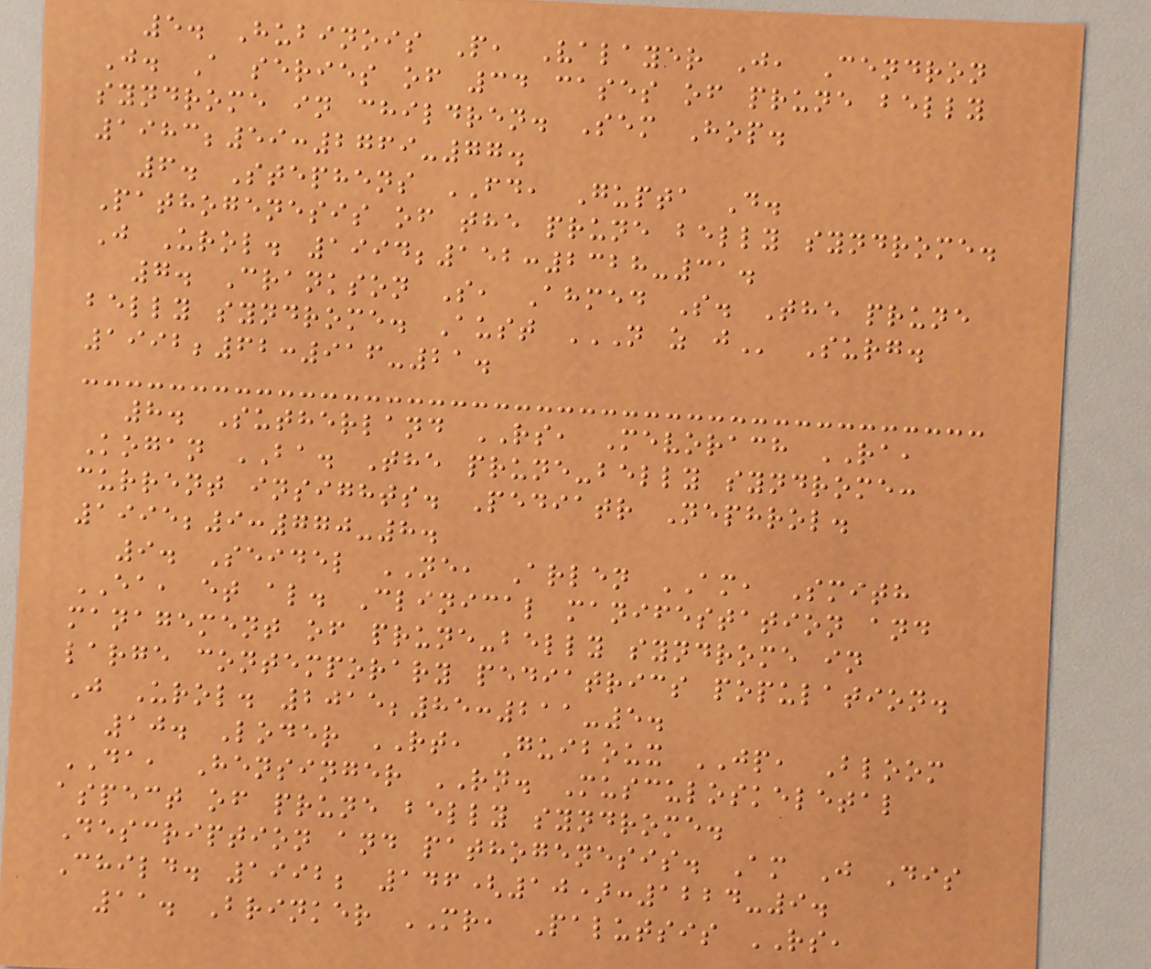5. Hubinois P, Valayer J, Cendron
J. A series of 34 cases of prune belly
syndrome in children. Sem Hop.
1983;59:2769-77.
6. Stephens FD, Gupta D.
Pathogenesis of the prune belly syndrome.
J Urol. 1994;152:2328-31.
7. Crankson S, Ahmed S. The prune
belly syndrome. Aust N Z J Surg.
1992;62:916-21.
8. Sutherland RS, Mevorach RA,
Kogan BA. The prune-belly syndrome:
current insights. Pediatr Nephrol.
1995;9:770-8.
9. Seidel NE, Arlen AM, Smith
EA, et al. Clinical manifestation and
management of prune-belly syndrome in
large contemporary pediatrics population.
J Urol. 2015;85:211-5.
10. Loder RT, Guiboux JP, Bloom
DA, Hensinger RN. Musculoskeletal
aspect of prune belly syndrome.
Description and pathogenesis. Am J Dis
Child. 1992; 146(10):1224-9.
11. Brinker MR, Palutsis RS,
